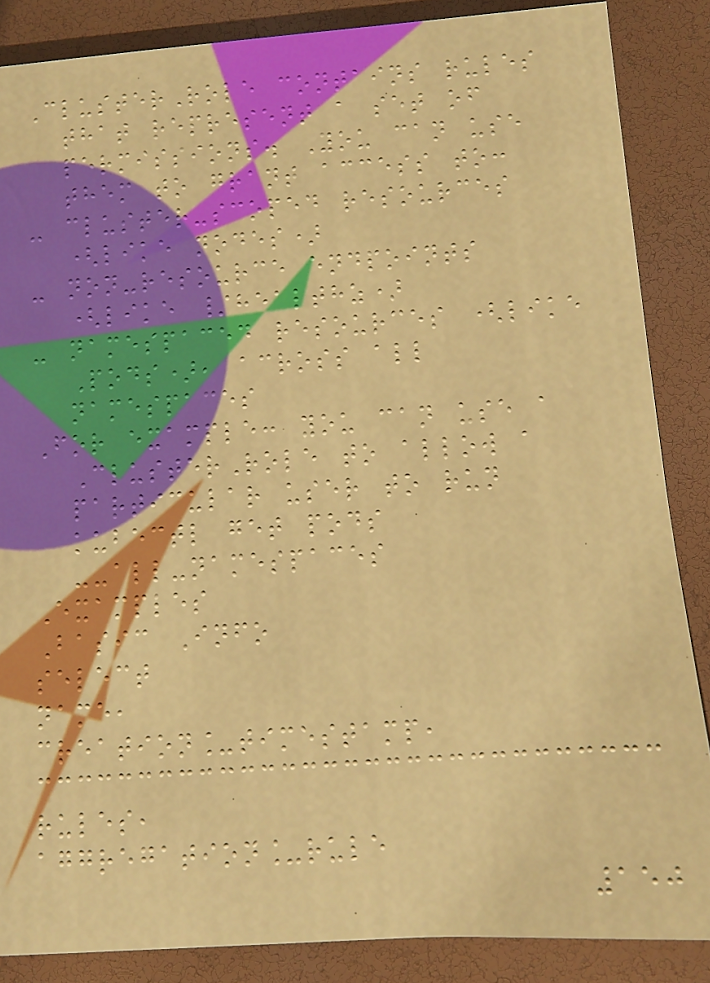ClusterRole contains rules
that represent a set of
permissions. You can use
them to grant access to:
- cluster-scoped resources
(like nodes)
- non-resource endpoints
(like /healthz)
- namespaced resources (like
Pods), across all
namespaces
For example: you can use a
ClusterRole to allow a
particular user to run
kubectl get pods
--all-namespaces
Examples
Basic Info
select
name,
creation_timestamp,
rules,
aggregation_rule
150
